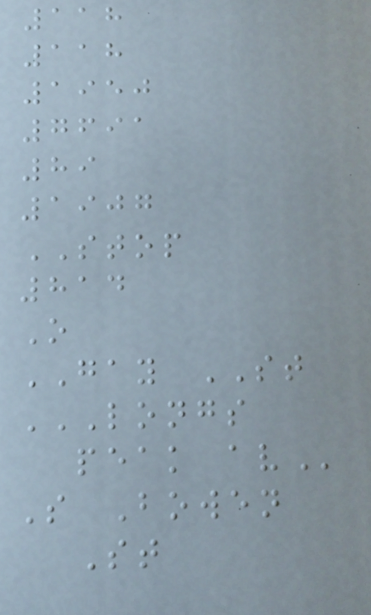118
118
1950
7691
89
1907
STOP
814
O
GAY ST
LONGS
PEAK AV
S Bowen
St
